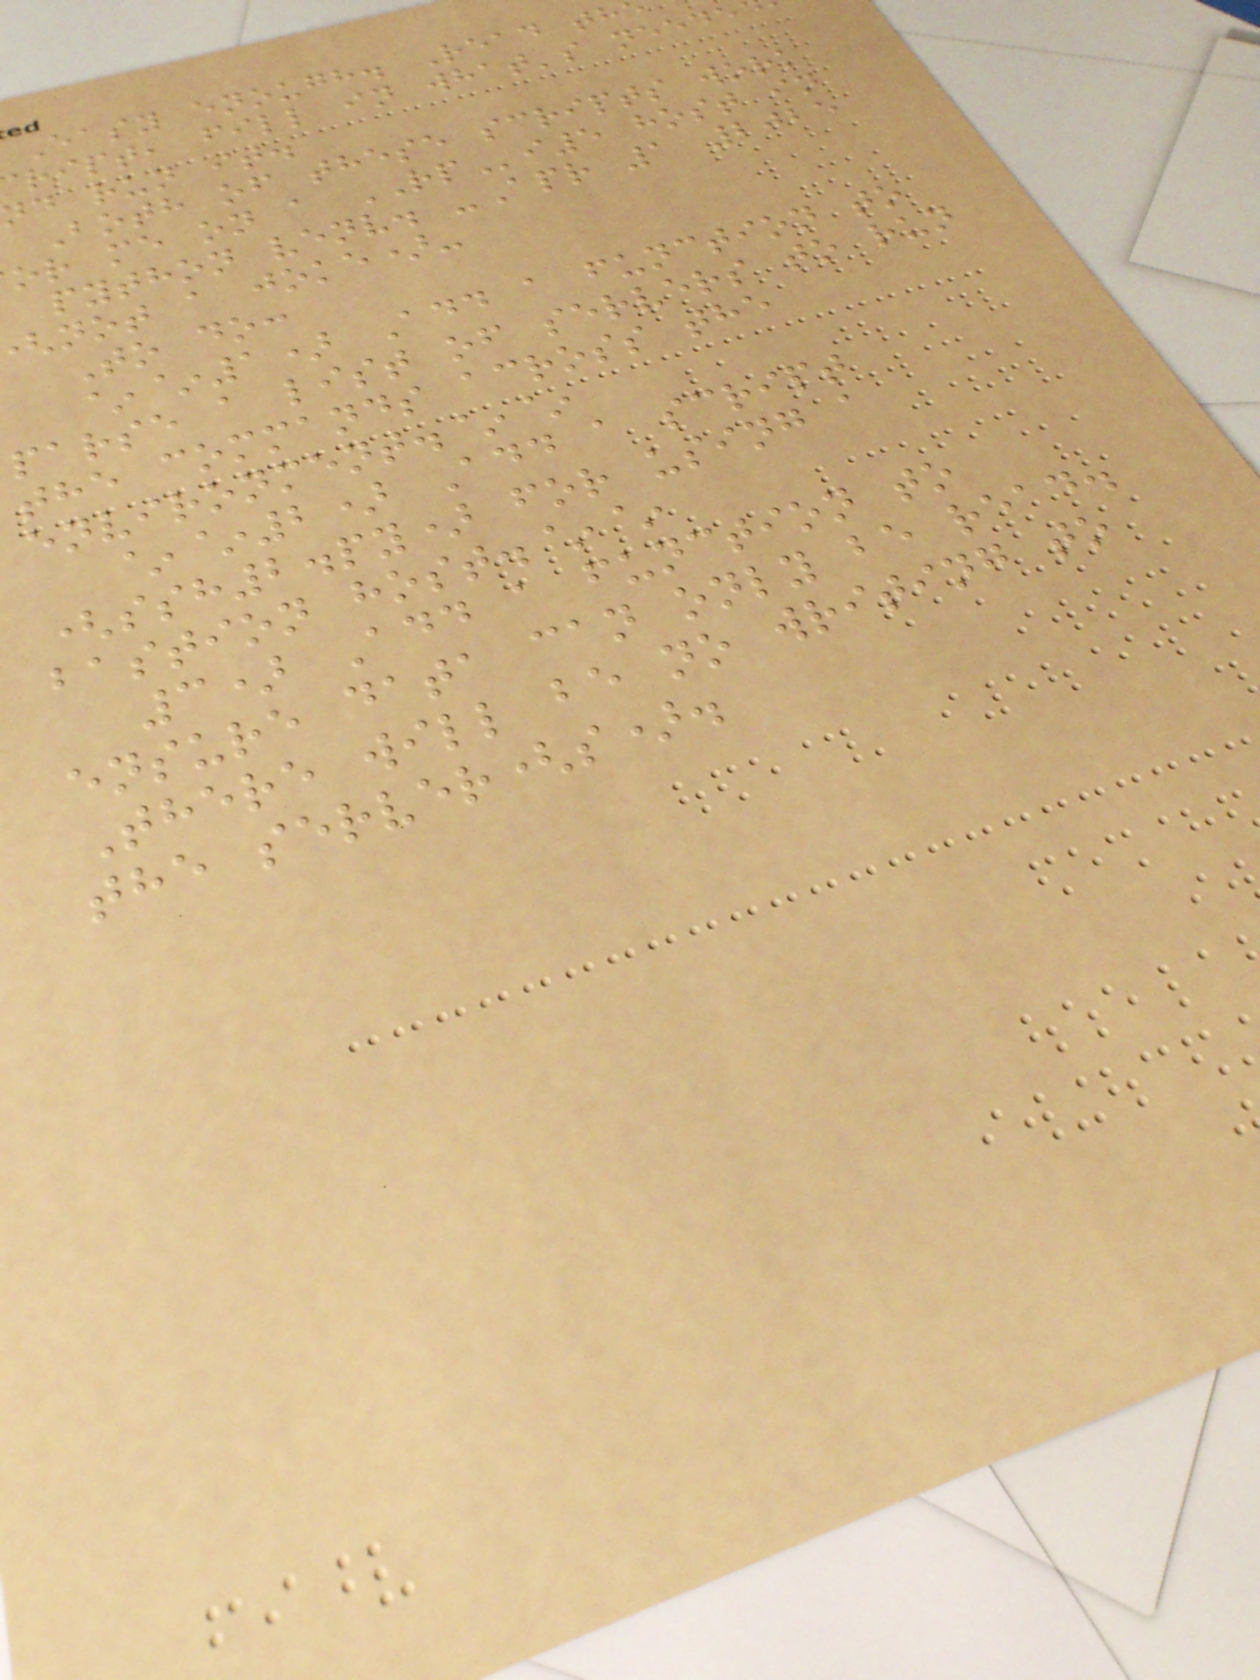Easy enough. Read th
ript, fill in what's neede
d run it.
Both of these scripts work
or me on a RPi5 host in
python venv. -Apr 1 2025
not a joke)-
To do:
~~1) Add a function to
parse a list of servers to run
the commands across the
environment.~~
~~2) Add a script
(ssh2.py) for using a
bastion host.~~
3) Add a function to
ensure data can only be read.
There will be no writing to
the server(s).
